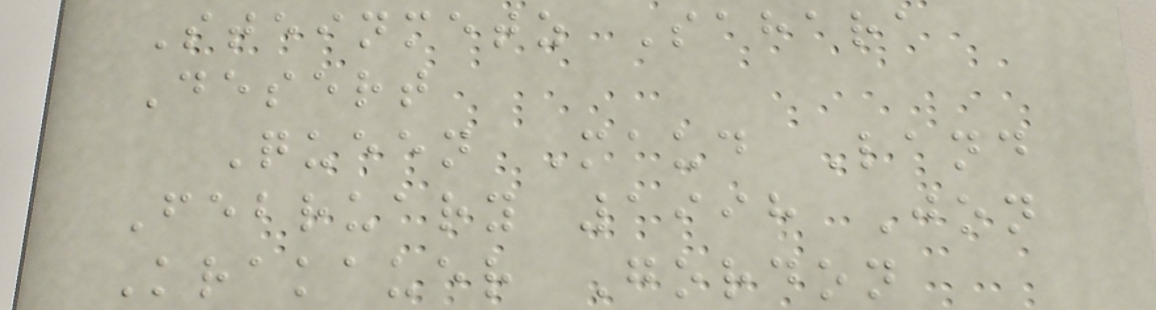Steinmetz Sahara
Desert
Queen Maud Land
February 1998 Jon
Krakauer Gordon
